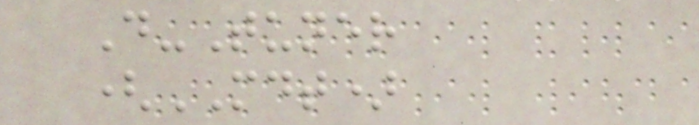D-Tuner
(MDT)
